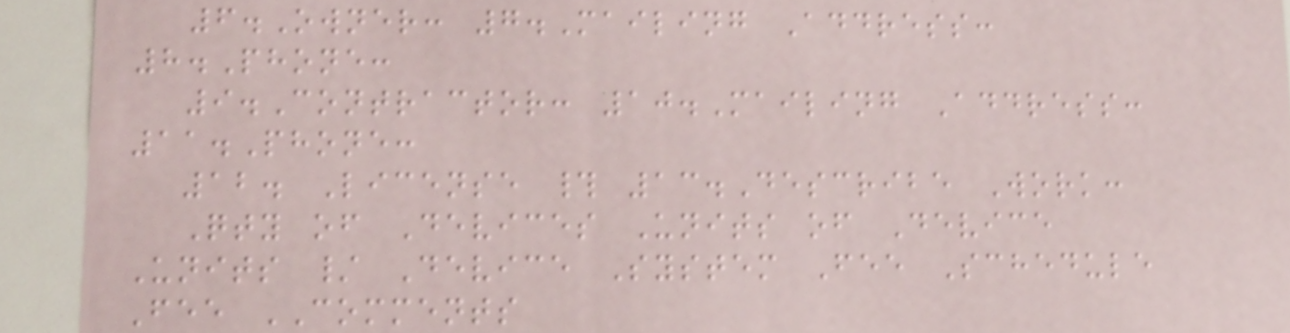6.Owner: 7.Mailing Address:
8.Phone:
9.Contractor: 10.Mailing Address:
11.Phone:
12. License # 13.Describe Work:
Qty of Devices Units of Device
Units / Device System Fee Schedule
Fee COMMENTS
